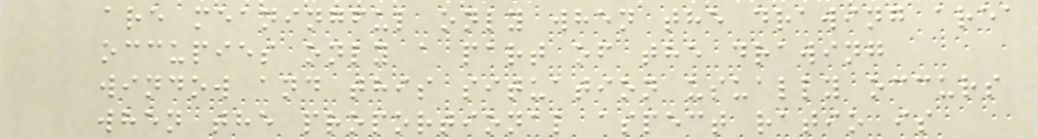are meaningful only when the drawing area
occupies only a part of the drawing
window and this situation usually occurs
when the proportional aspect ratio is
